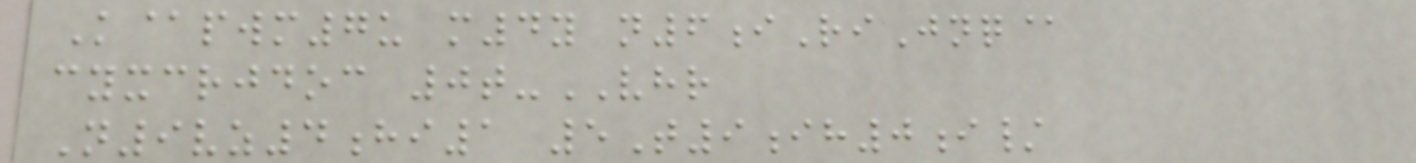K@pwm7u m4y n6iRiJnq@
cyxcrjdoc 0t-VHR
N9vz4hi1 5T9ih0i/
